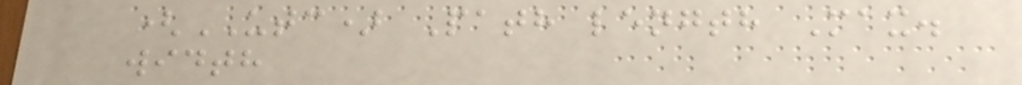(UTC) Path length Max.
width
